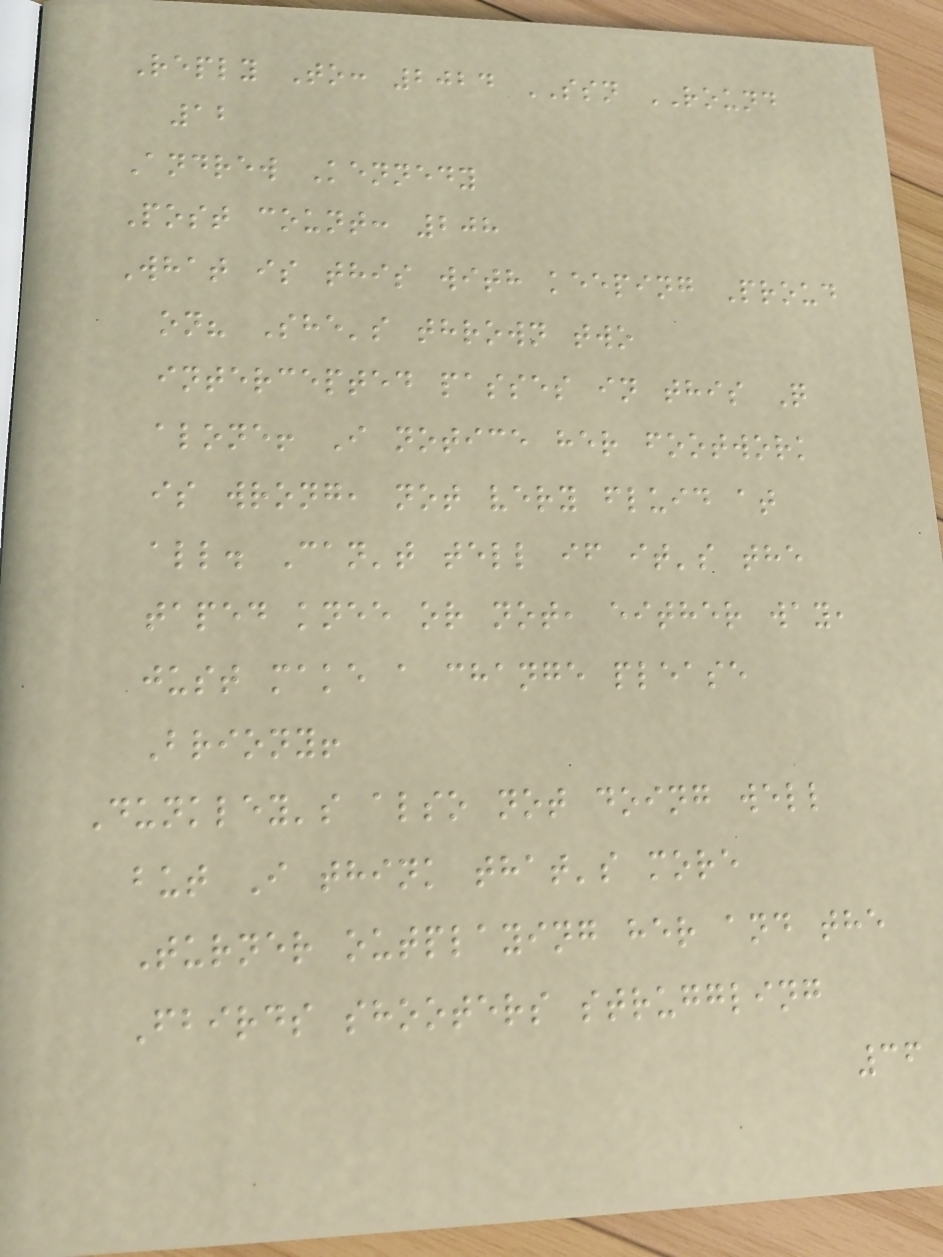Reply To: 2024 SSN ROUND
12
Andrew Kennedy
Post count: 208
What is this with keeping Proud
on? She's thrown two
intercepted passes in this Q
alone! I notice her footwork
is wrong, not very fluid at
all. Can't tell if it's the
taped knee or not, either way,
just make a change please
Briony!
Dunkley's also not doing well
but I think that's more
Turner outplaying her and the
Fbirds shooters struggling
36
